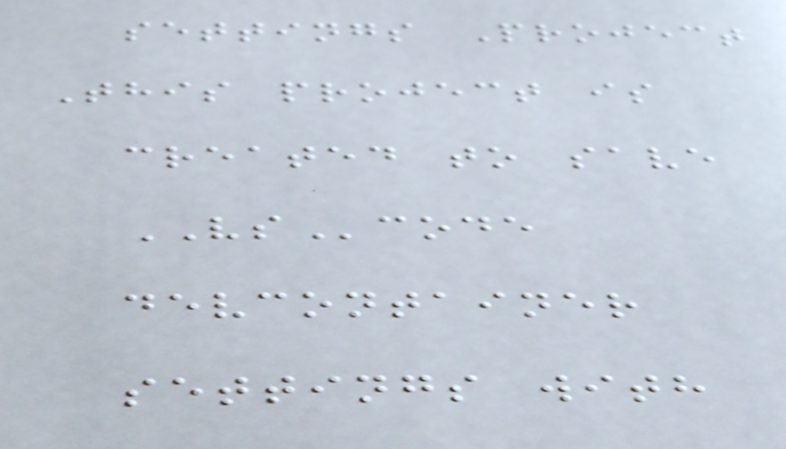settings Project
This project is
created to save
VScode
devcontainer
settings with
